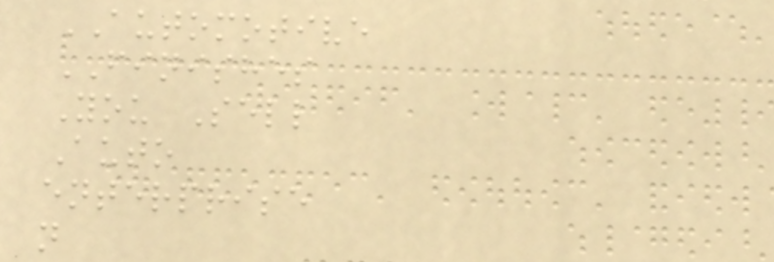AUTOMOTIVE
FINISHES
You Sell
Auto
enterprise
n
